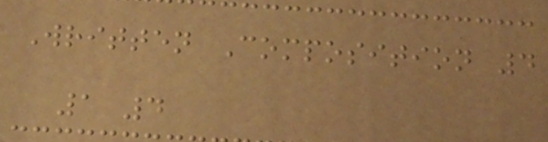Written Composition 4
1 4
